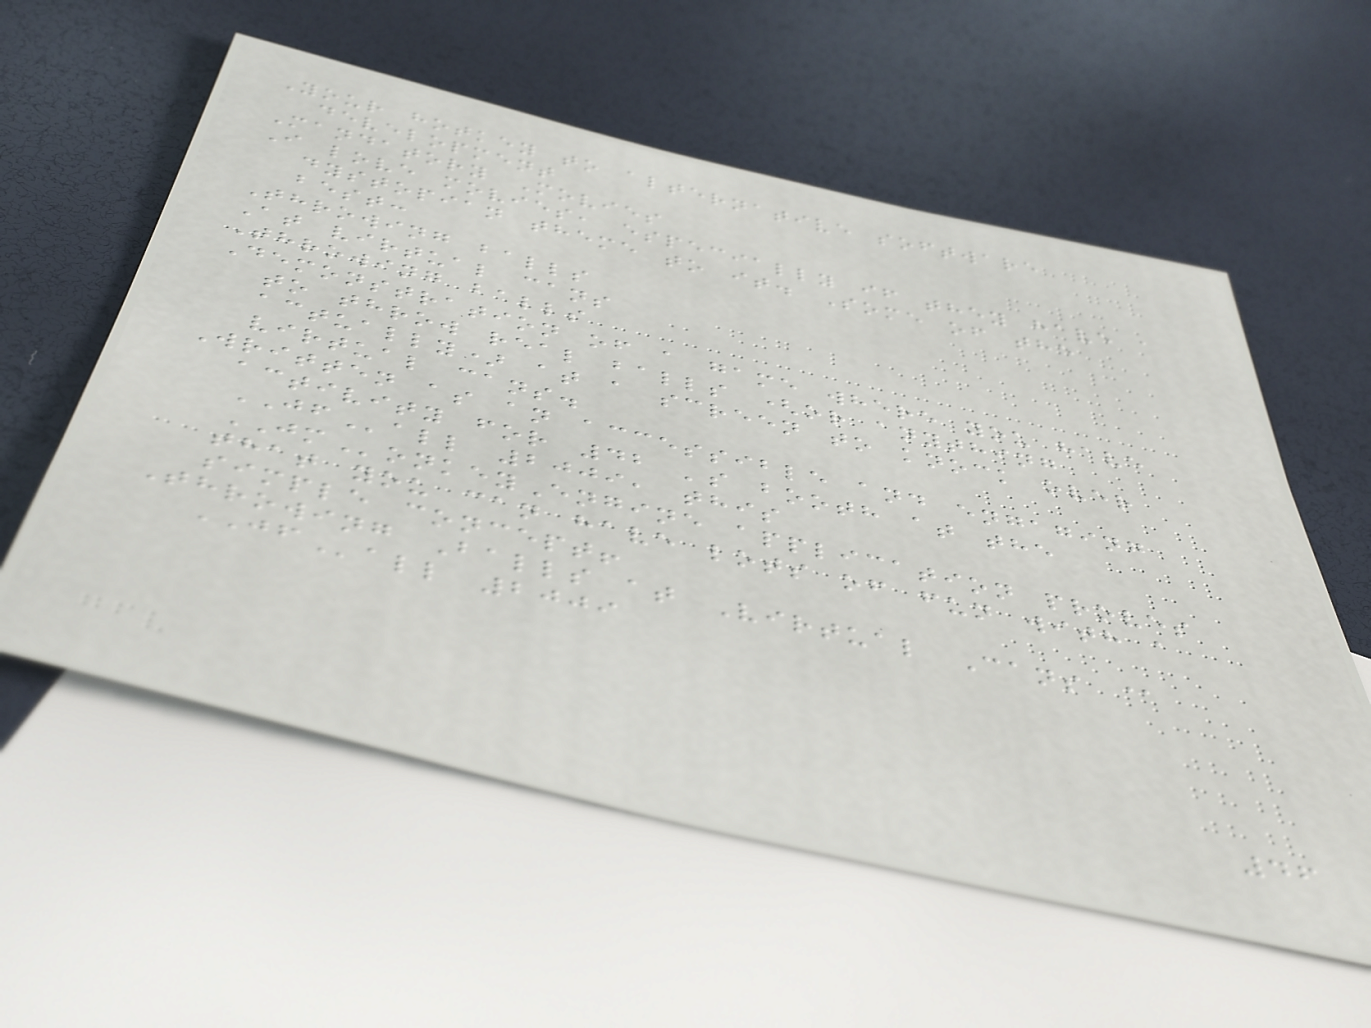Your hotkey to alternative software
development
Mandatory Movies
I love movies, especially if they have a
dystopian theme to it. Some of the
best:
Throwing balls
At virtual cans
Throwing balls
Demonstration of a game where you have
to throw real balls (or anything
actually) at a screen to knock over
virtual cans.
Written as an accessible and engaging
activity for 42 's booth at the
JFall 2009, this
JMonkeyEngine application proves
that you can have lots of fun with a
simple concept!
Throwing Balls at Virtual Cans @
JFall 2009
46
